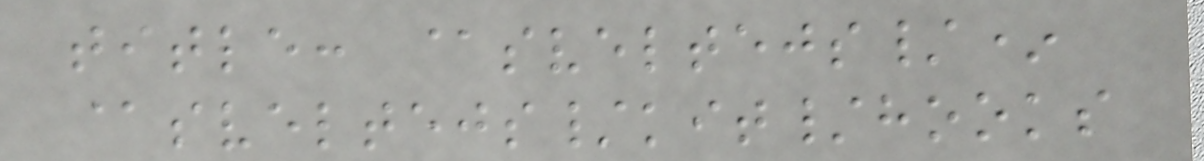title: @sveltejs/*
@sveltejs/kit/hooks
